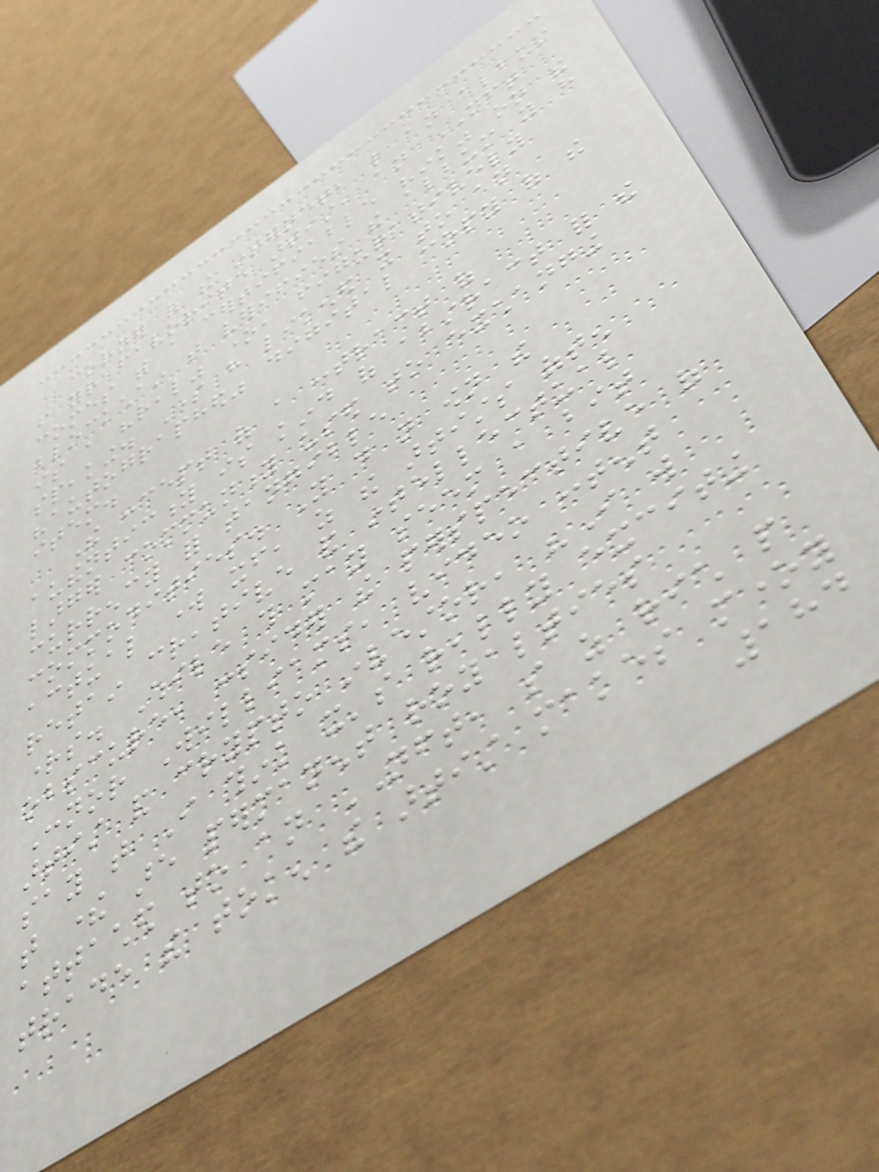corner of the internet, like an album
from your favorite artist, an NFT
comes with a certifiable "ink" on the
blockchain that verifies the album you have
is a "real" one, figuratively
speaking. Some have likened it to an
"autographed" digital copy of the
item.
The concept of a contract of
authenticity is kind of abstract for the
larger community used to exchanging
currency for tangible
commodities. You do not own the
actual work itself, as the artists often
retain creative and intellectual
rights. While this may seem a bit
obscure, consider the perspective of
Connor Williams, video content
artist and crypto investor, "I will
say that I think it's really exciting
that there are permanent royalties
attached to an NFT, so as rich people
trade the token the artist makes money
184
